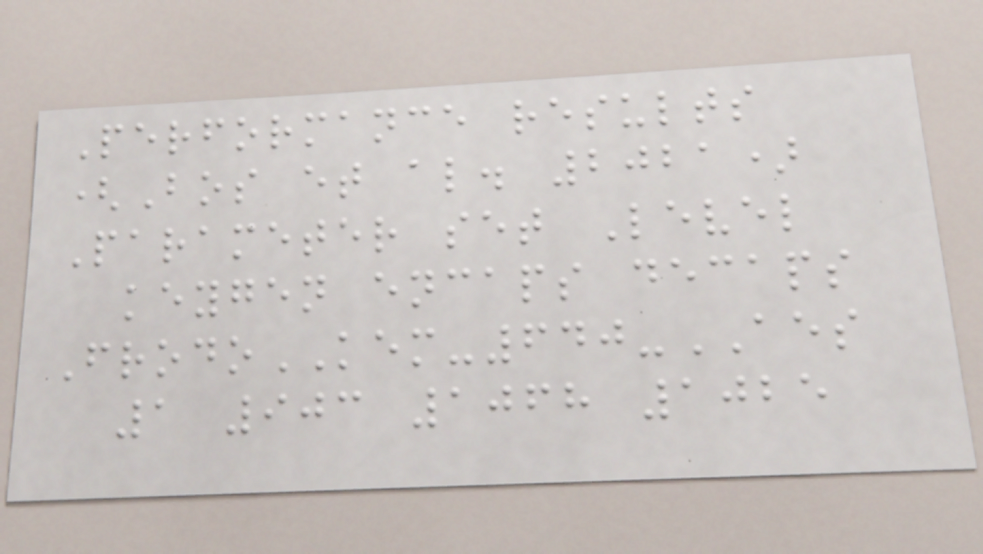Performance results
(Bos et al. 2021)
Parameter set Level
keygen encaps decaps
FrodoKEM-640-AES
1 903 1068 1025
